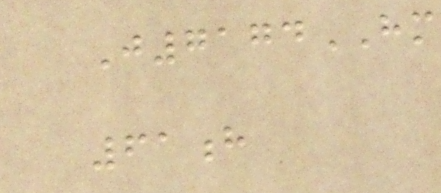J7174HM
61h
